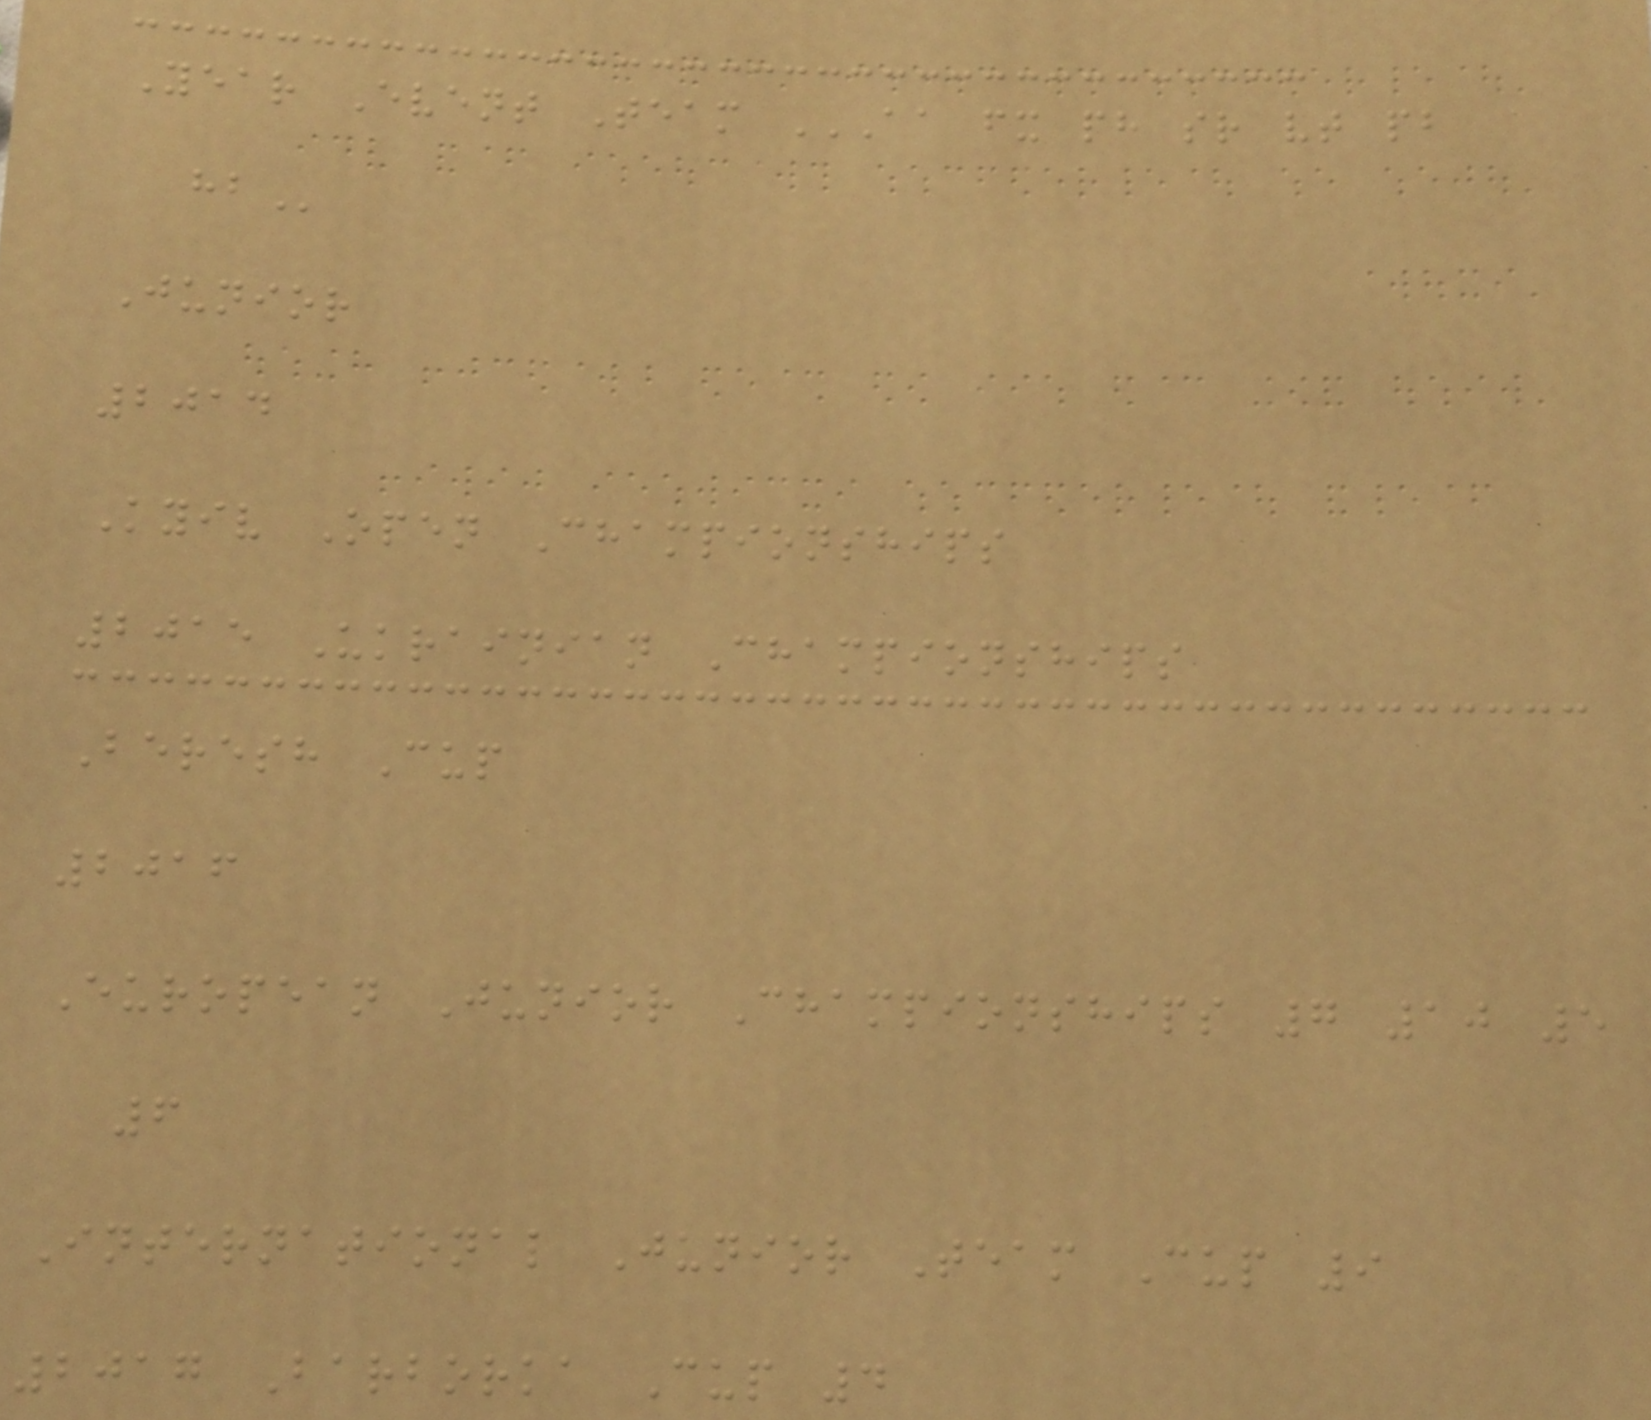Year Event Team AA FX PH SR VT PB
HB
Junior
2014
Kyiv Open Championships
2015 Ukrainian Championships
Beresh Cup
2016
European Junior Championships 7 10 5
6
International Junior Team Cup 9
2017 Barborka Cup 4
